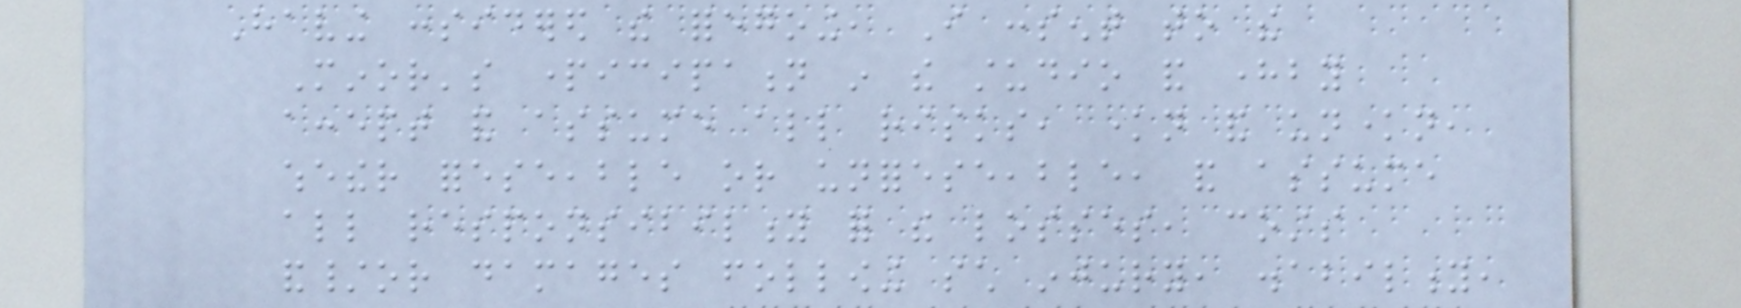Having considered the foregoing, I consent to the
Minor's participation in the studio and hereby
accept and assume all risks, known and unknown,
whether foreseeable or unforeseeable, and assume
all responsibility for the losses, costs
and/or damages following such injury, disability,
